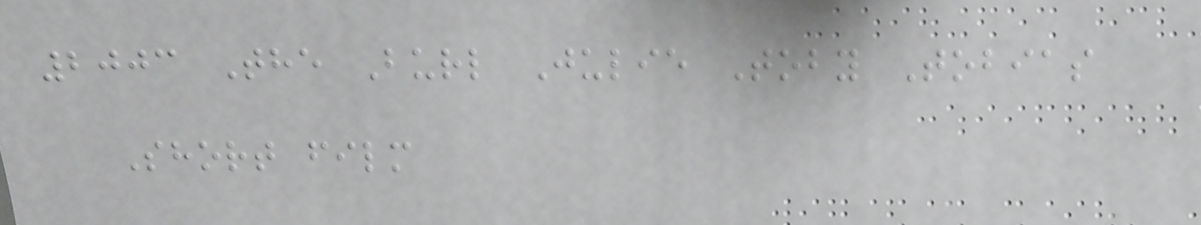2003 The Burl Julie Toby Tobias
Short film
